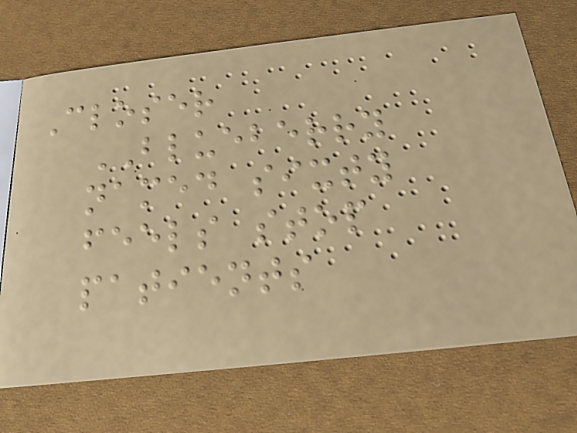Closer
BLUEBERRY
named sixty
feels stop
patients
